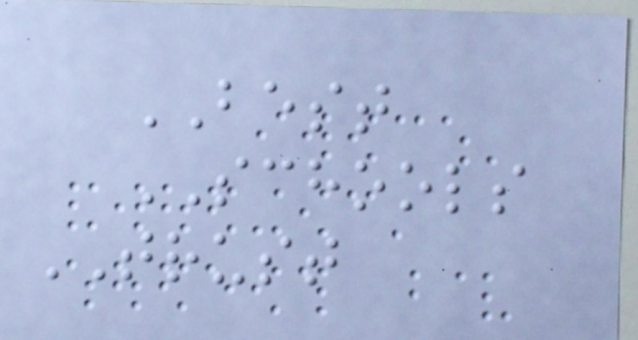BEST
SCHOOLS
TRUST
